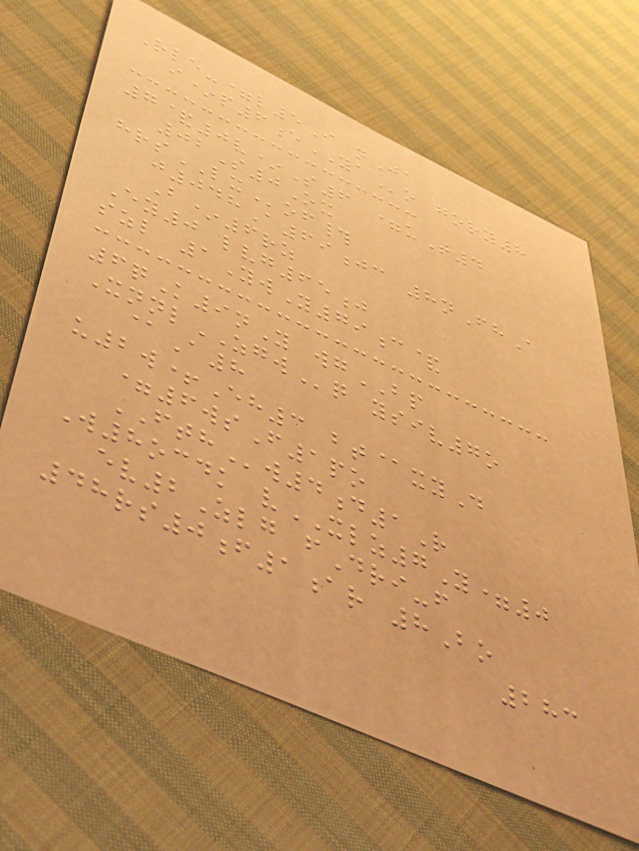Rle-=l5I nJa
i*p6eYAo gory8
7&0v*S6 =uT4
02S0Ox
hrsLXof#
j048A69jc 8nFhA
B*6rz
Ey0 lvg65j
szl 1YwY79c&
6qK9nY wgBP
XnnlZGWq ysiv7o
@A8
u2w+Eh3 bt@xyD
=6wsF1po
FTHw4d1R
W8ocdk vXLZ7Y=0
ev2Zlg fDri-f
48rs0f1ar 8Bo
283
